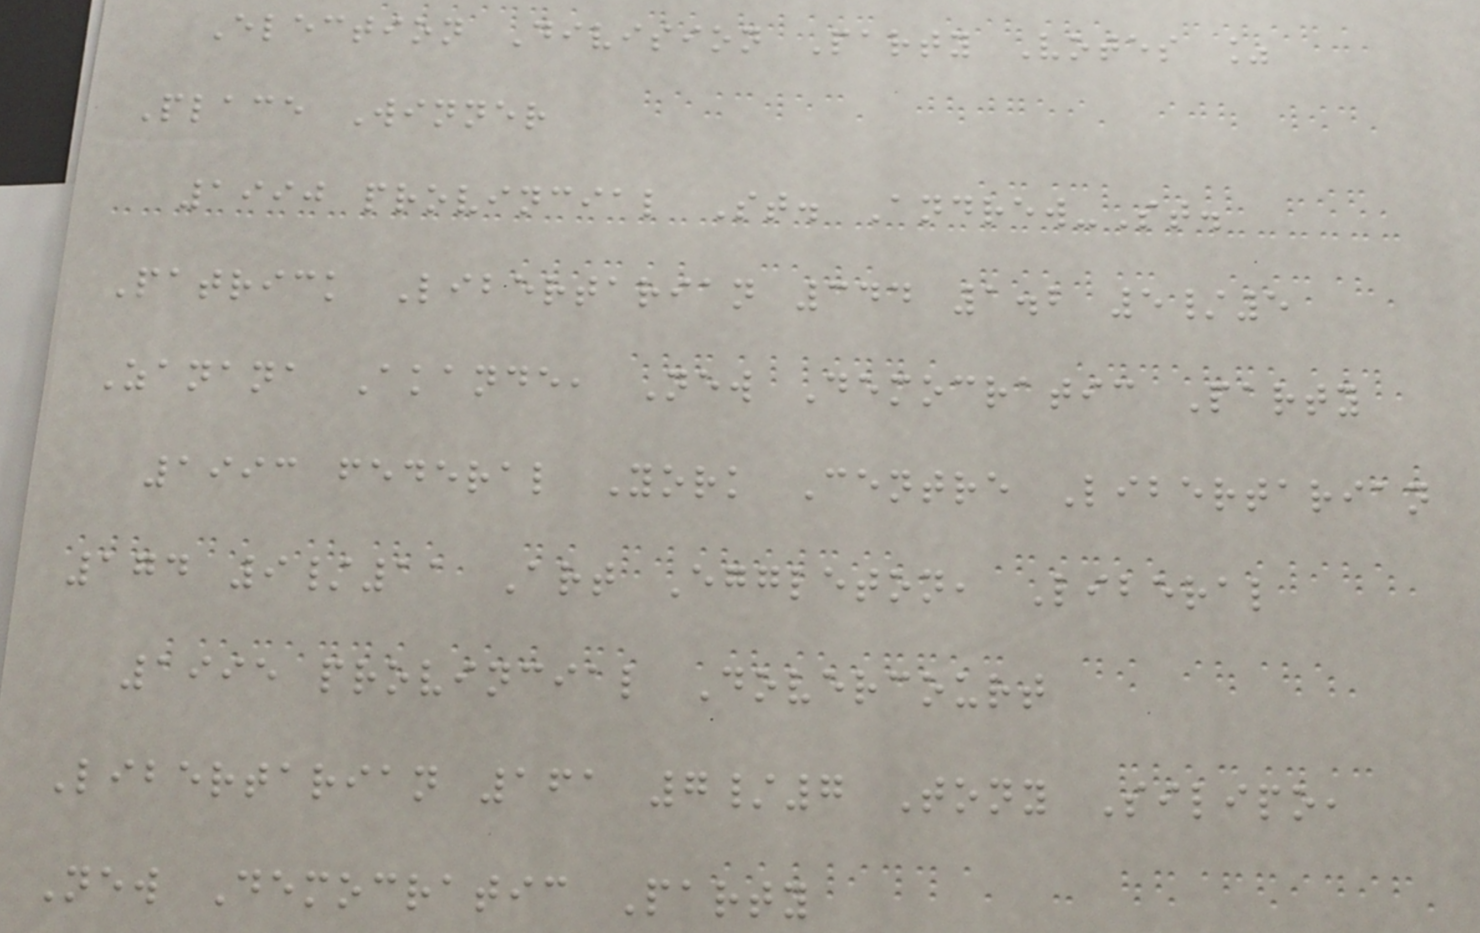Election Division Party Votes %
Place Winner
1990 provincial St. Andrew-St.
Patrick Libertarian 344 1.2 5/5
Zanana Akande, New Democratic Party
1993 federal York Centre Libertarian
174 9/11 Art Eggleton, Liberal
1995 provincial Dovercourt
Libertarian 161 7/7 Tony Silipo,
New Democratic Party
